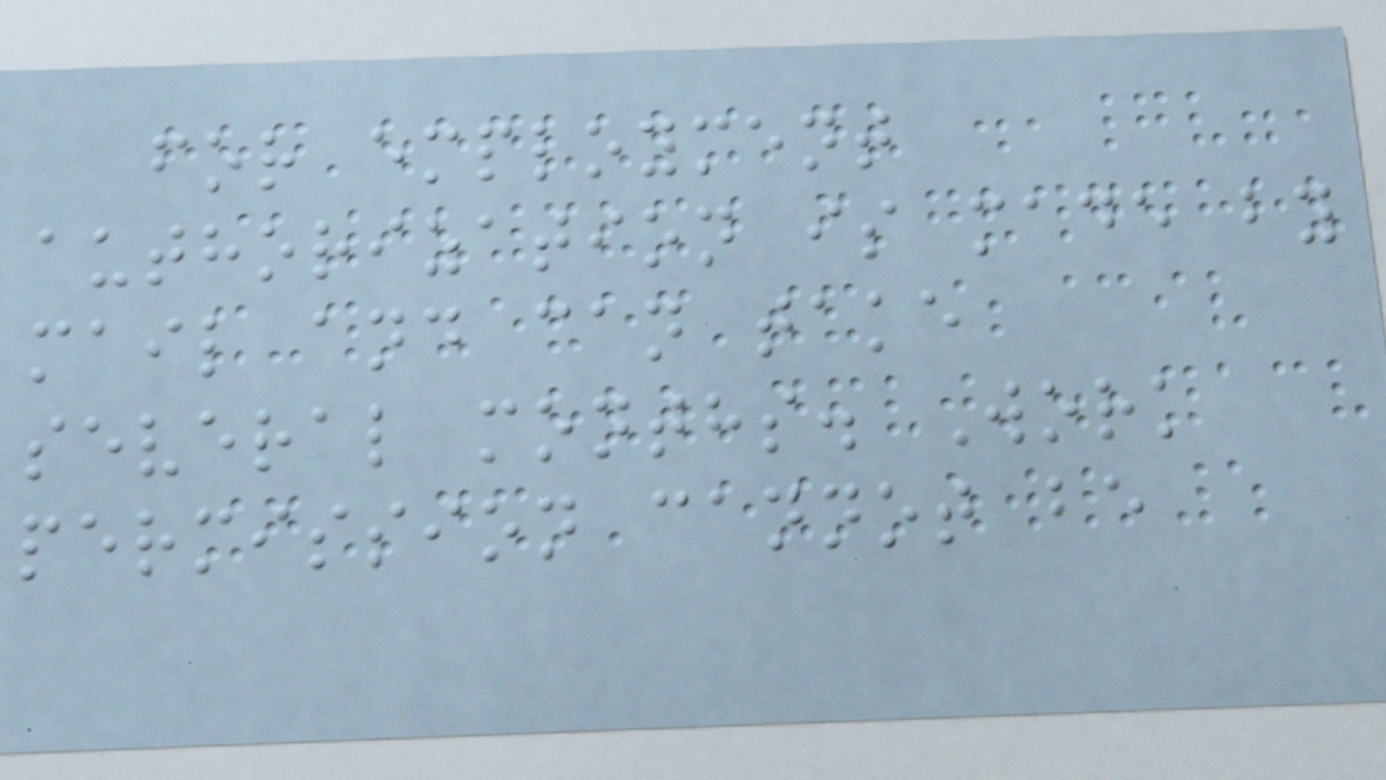for employment
authorization is made by
mail and can take
several months. Work
permission cannot be
